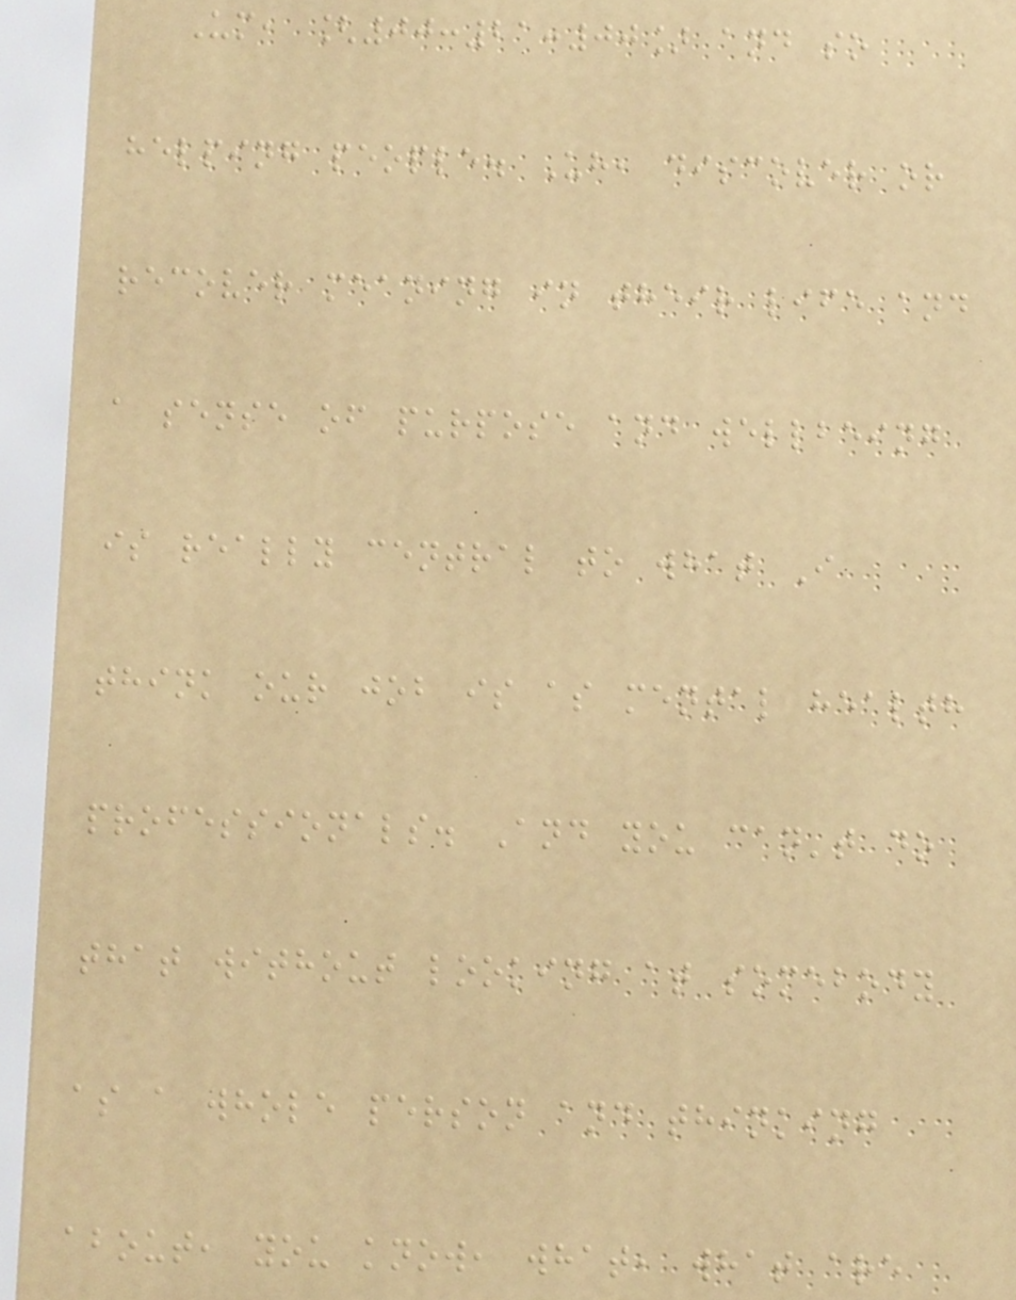Um, [00:21:00] and so
helping people. Uh, discover or
recover meaning in their life and
a sense of purpose and wellbeing
is really central to what I
think our job is as mental health
professionals. And you can't do
that without looking at somebody
as a whole person and thinking
about, you know, what, what are
